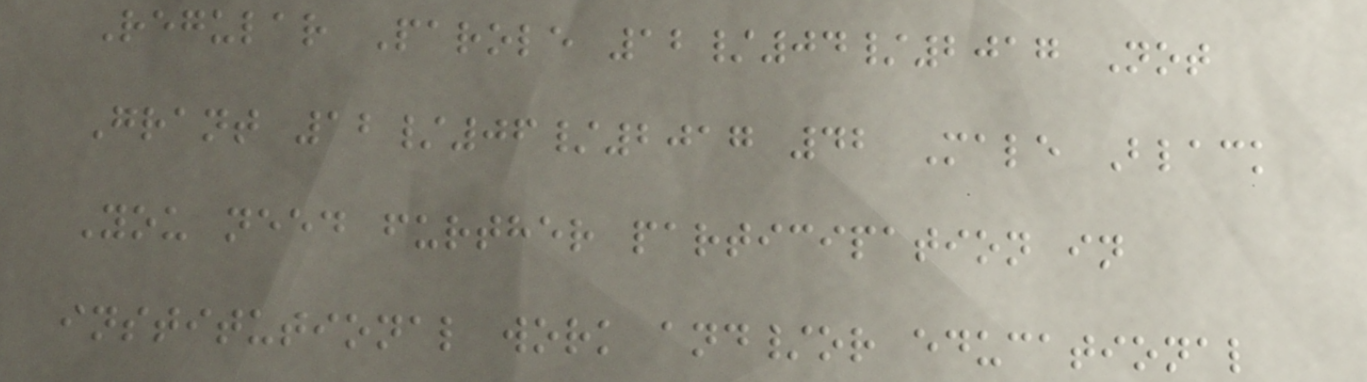Regular Parole 12/04/2017 Not
Grant 12/06/2017 42 Male Black
You need further participation in
institutional work and/or educational
